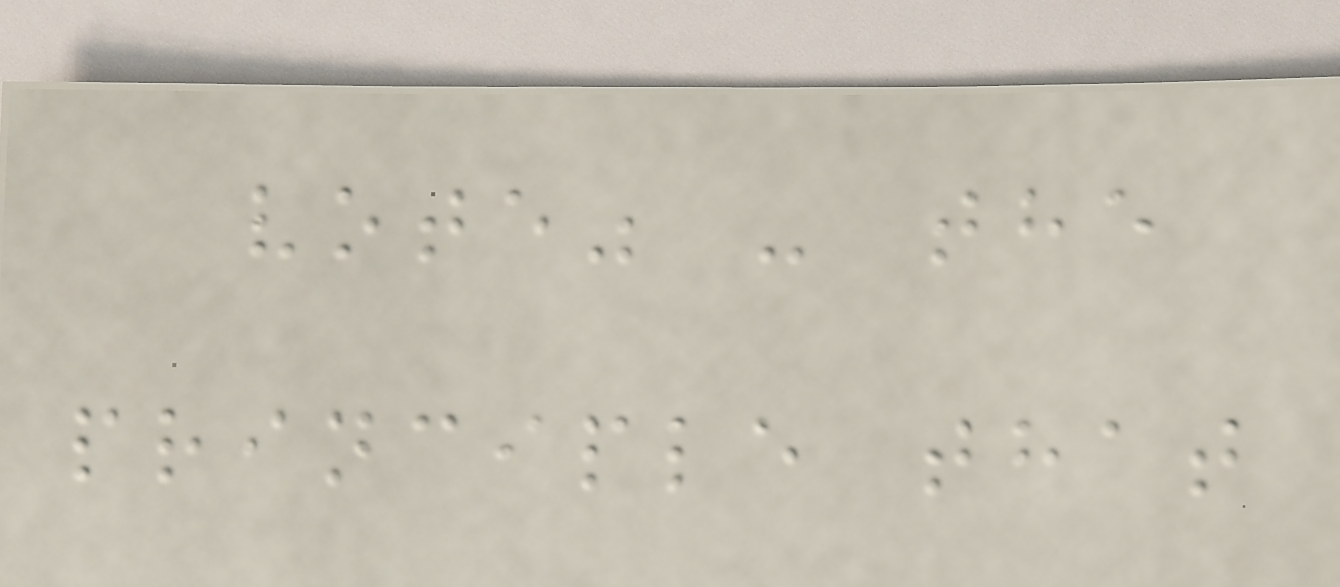vote" - the
principle that
